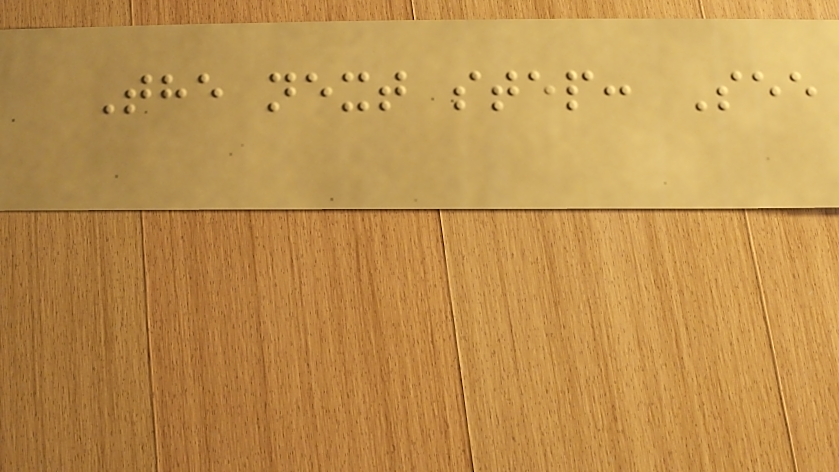The next step: See
